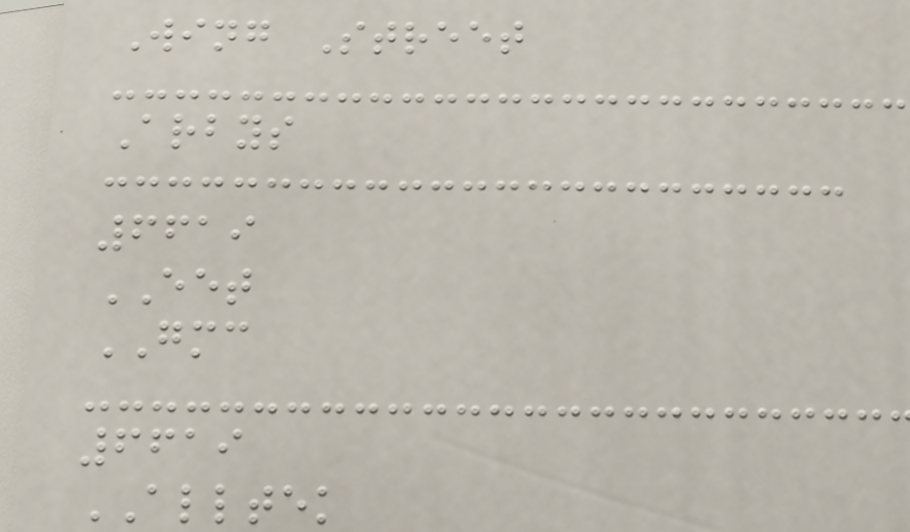Wing Street
Arbys
6619
EET
GMC
6619
ALLTEK
